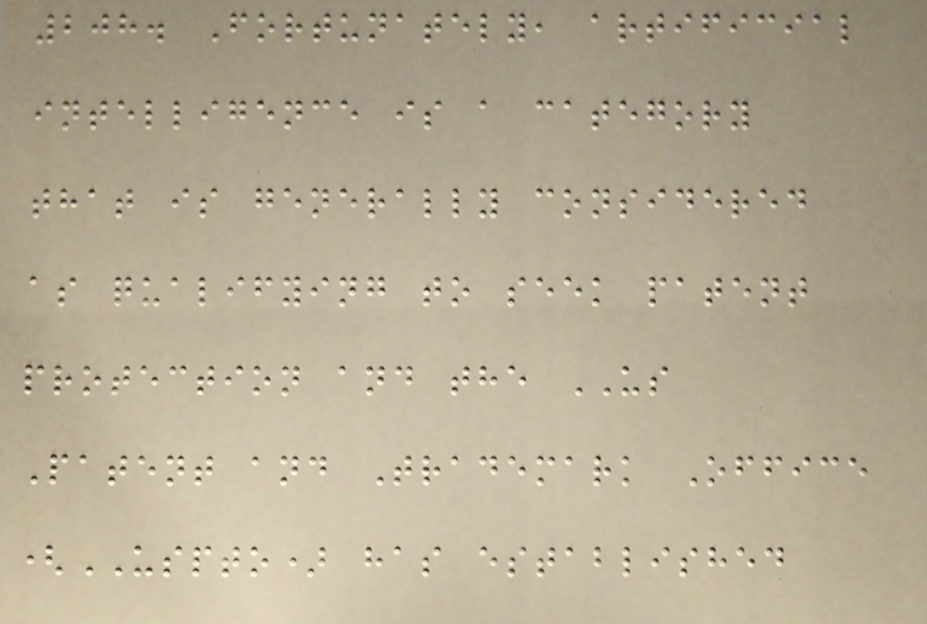208. Fortunately, artificial
intelligence is a category
that is generally considered
as qualifying to seek patent
protection and the US
Patent and Trademark Office
(USPTO) has established
